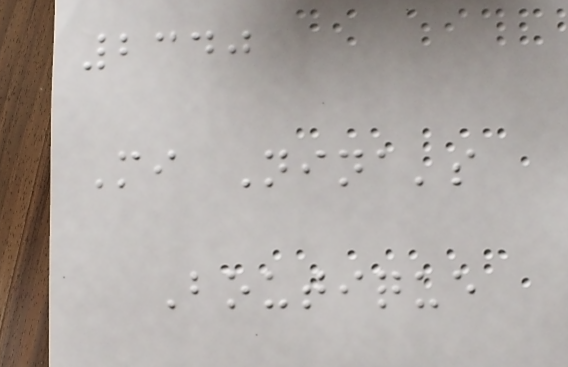2340
Mi Nina's
Boutique
